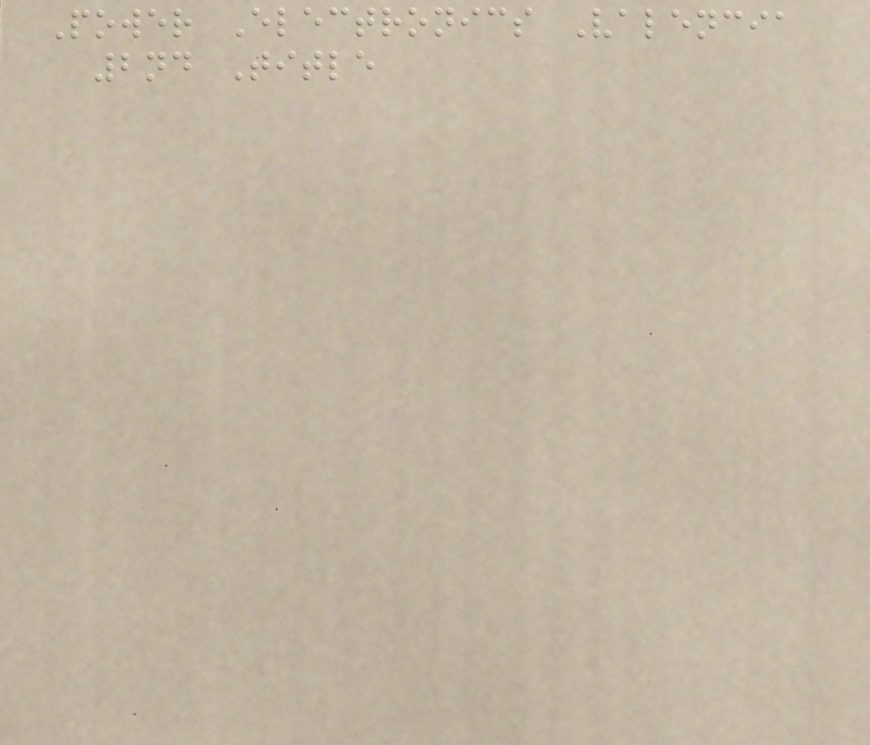Power Electronics Valencia
2nd Title
